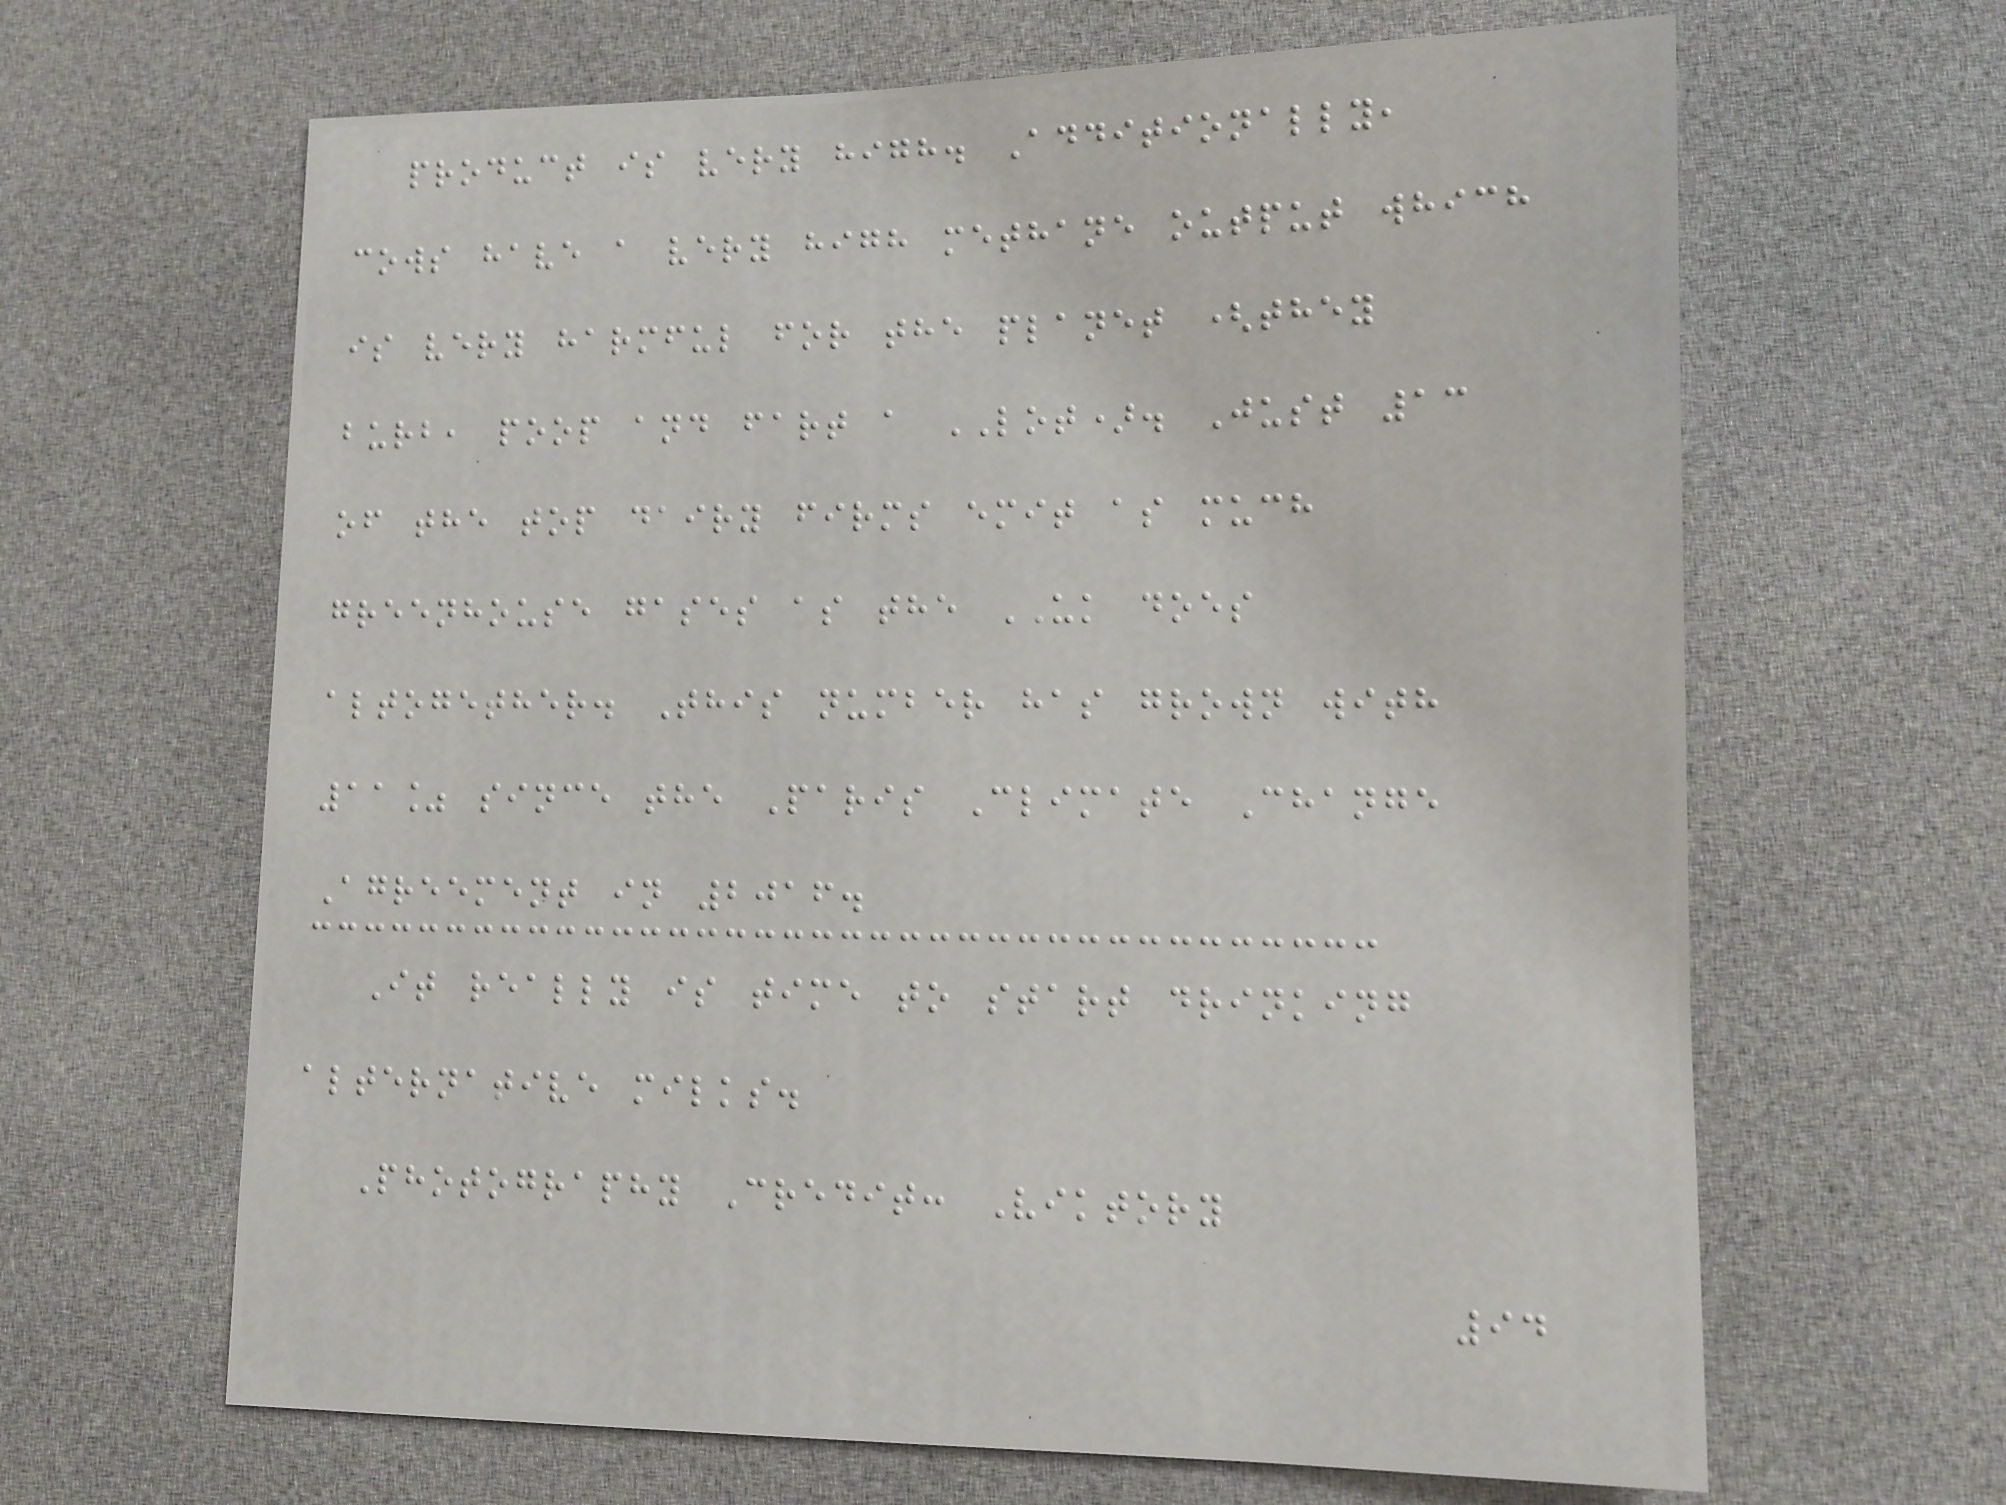product is very high. Additionally,
cows have a very high methane output which
is very harmful for the planet (they
burb, poop and fart a LOT). Just 13
of the top dairy firms emit as much
greenhouse gases as the UK does
altogether. This number has grown with
11% since the Paris Climate Change
Agreement in 2016.
It really is time to start drinking
alternative milks.
Photography Credit: Viktory
94
